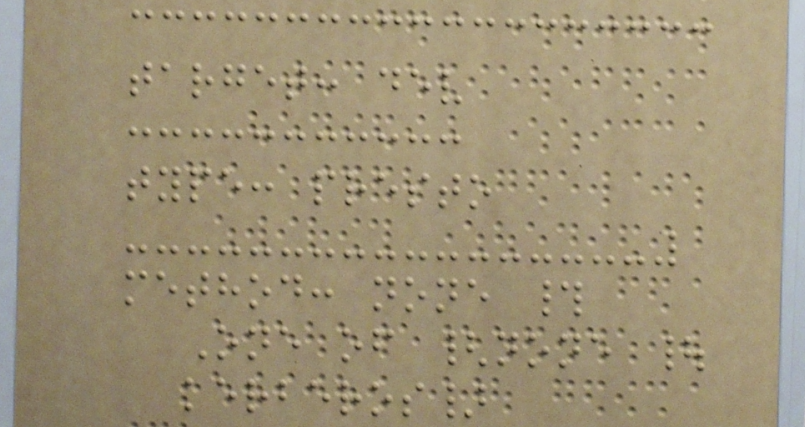target: dev
type: presto
method: none #
One of {none |
kerberos}
